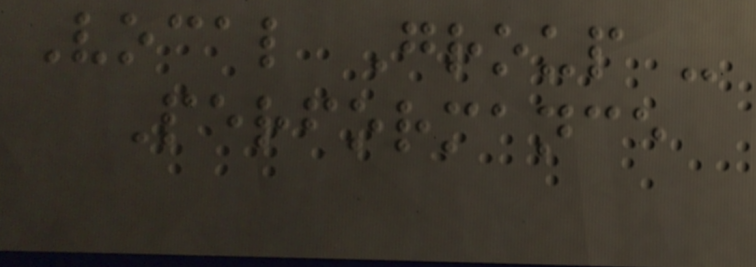Vocal Group -
Performance
